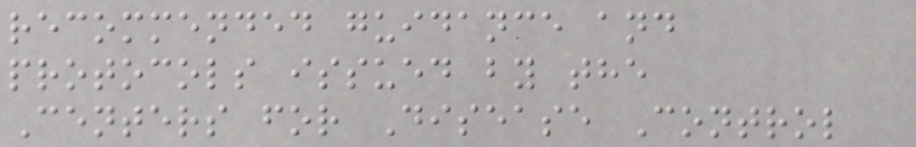recommended guidance and
protocols issued by the
Centers for Disease Control
